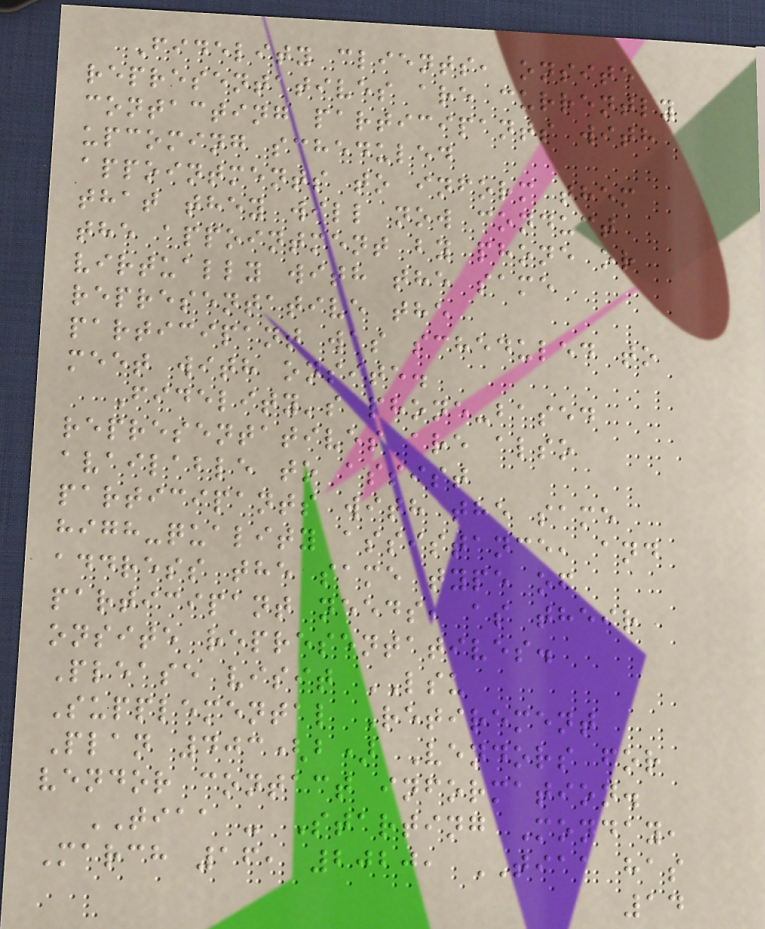Fidelity clients, onsite
representatives are currently
contacting participants with
upcoming scheduled
appointments to inform them
that they will now conduct
the appointment by phone or
virtually with the same
representative the
participant was scheduled to
meet with onsite.
Fidelity's phone-based
representatives are also
available to assist
participants with the same
high-quality assistance, and
address the same type of
participant needs, as their
onsite representatives.
Please visit LSU
Supplemental Retirement
Plan 403(b) Vendors for
vendor contact information.
TIAA - Starting Monday,
March 16, 2020, TIAA has
14
